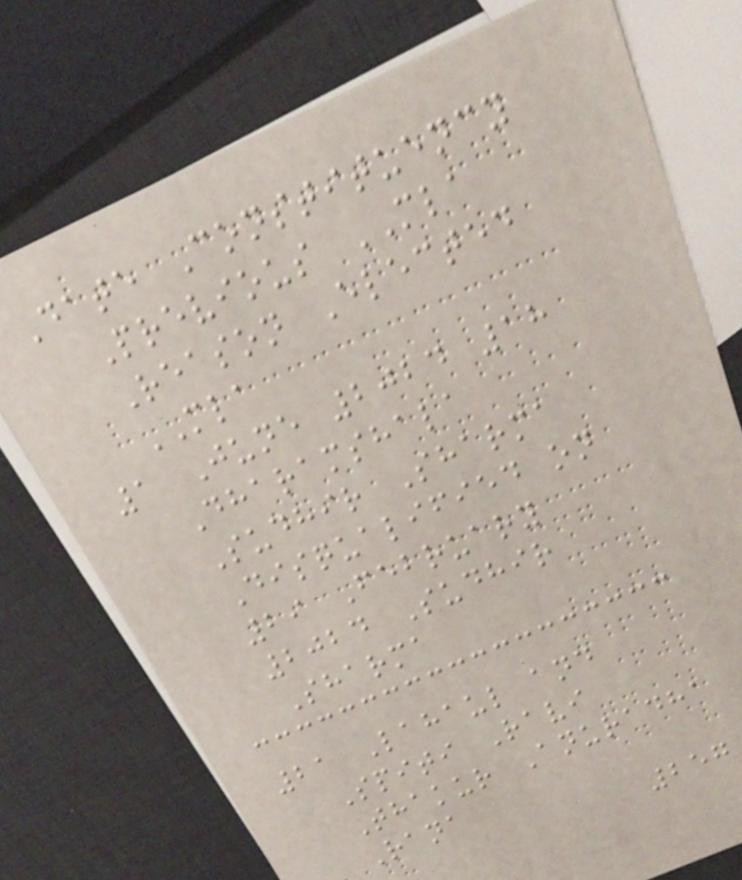Date Constituency
Previous MLA
Reason Elected
MLA
1 June 2024 18
Dharamshala
Sudhir Sharma
Disqualified on
29 February
2024 Sudhir
Sharma
21 Lahaul and
Spiti Ravi
Thakur Anuradha
Rana
257
